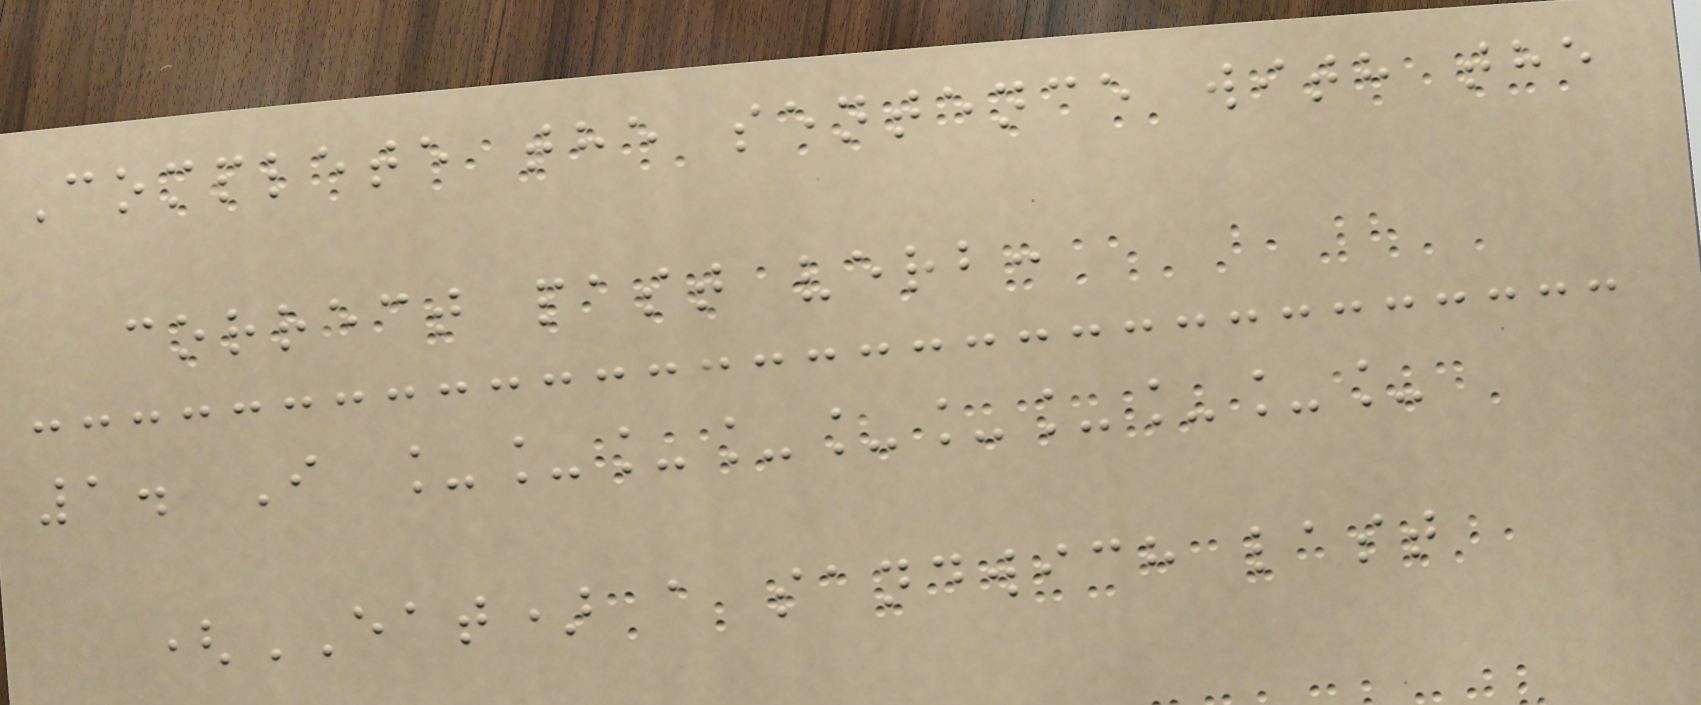Complete the sentence with the
correct past verb:
1. I __________
(EAT) a sandwich last
